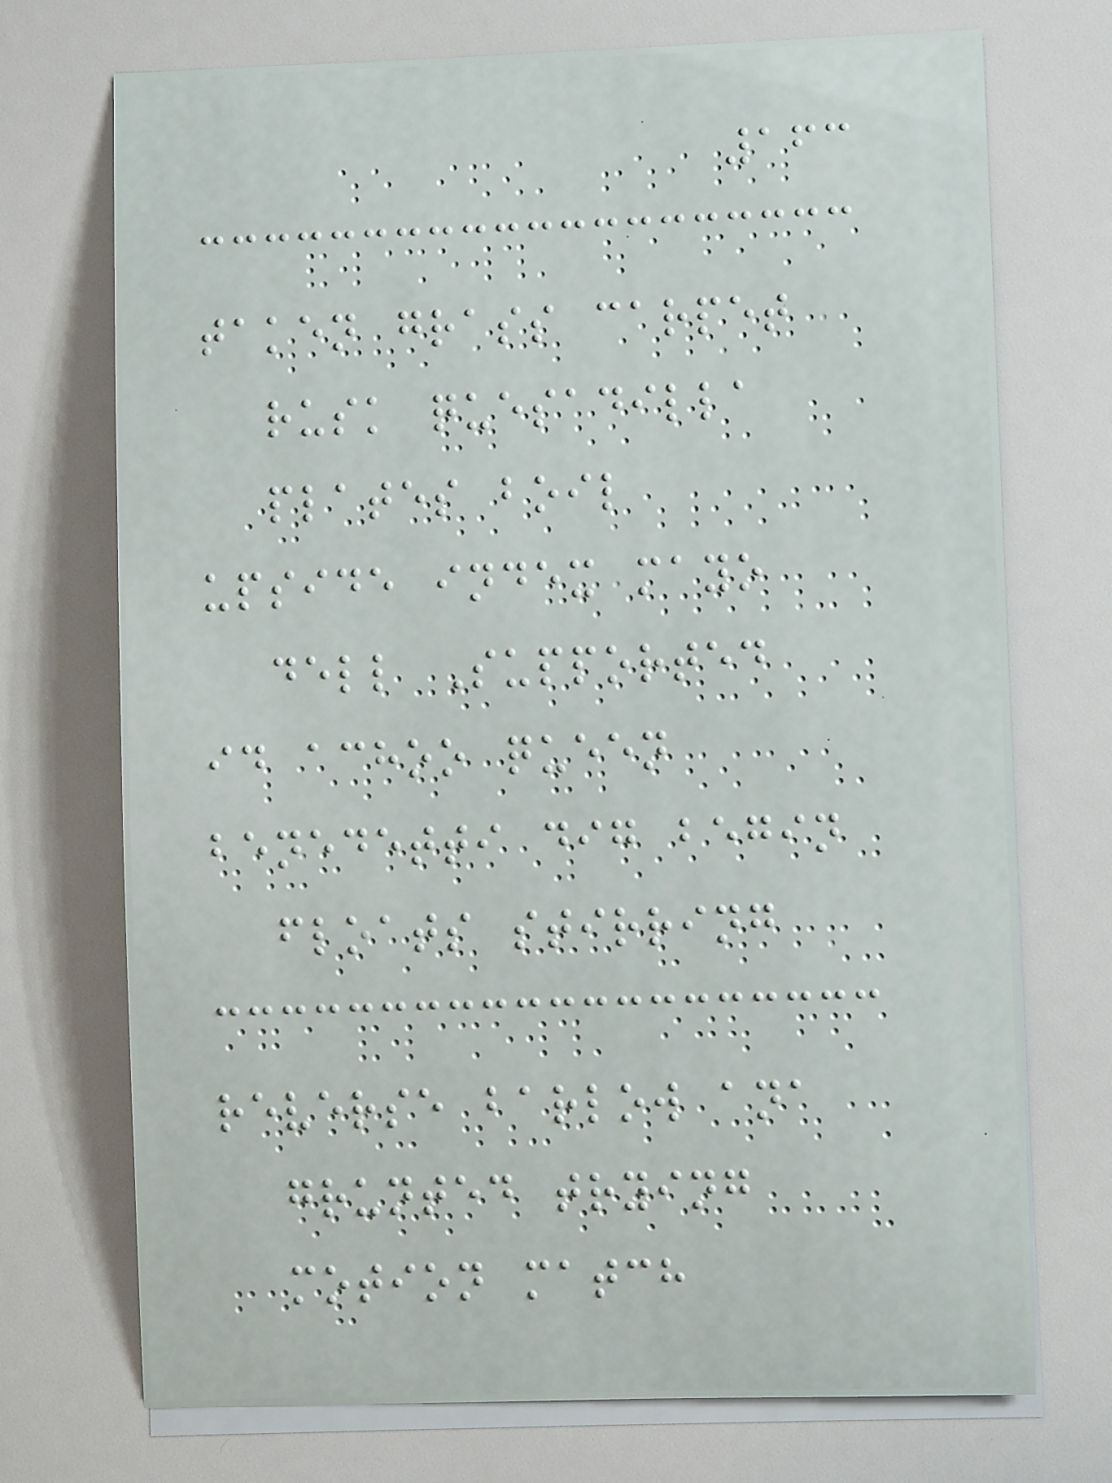163
taken grass carpet
rusk quesadilla
plates boil
upside index mayo
dell Supported
id achoo queen
benedetti dig begin
floats stirring
reverse barlow ana
grunted trying
motion match
